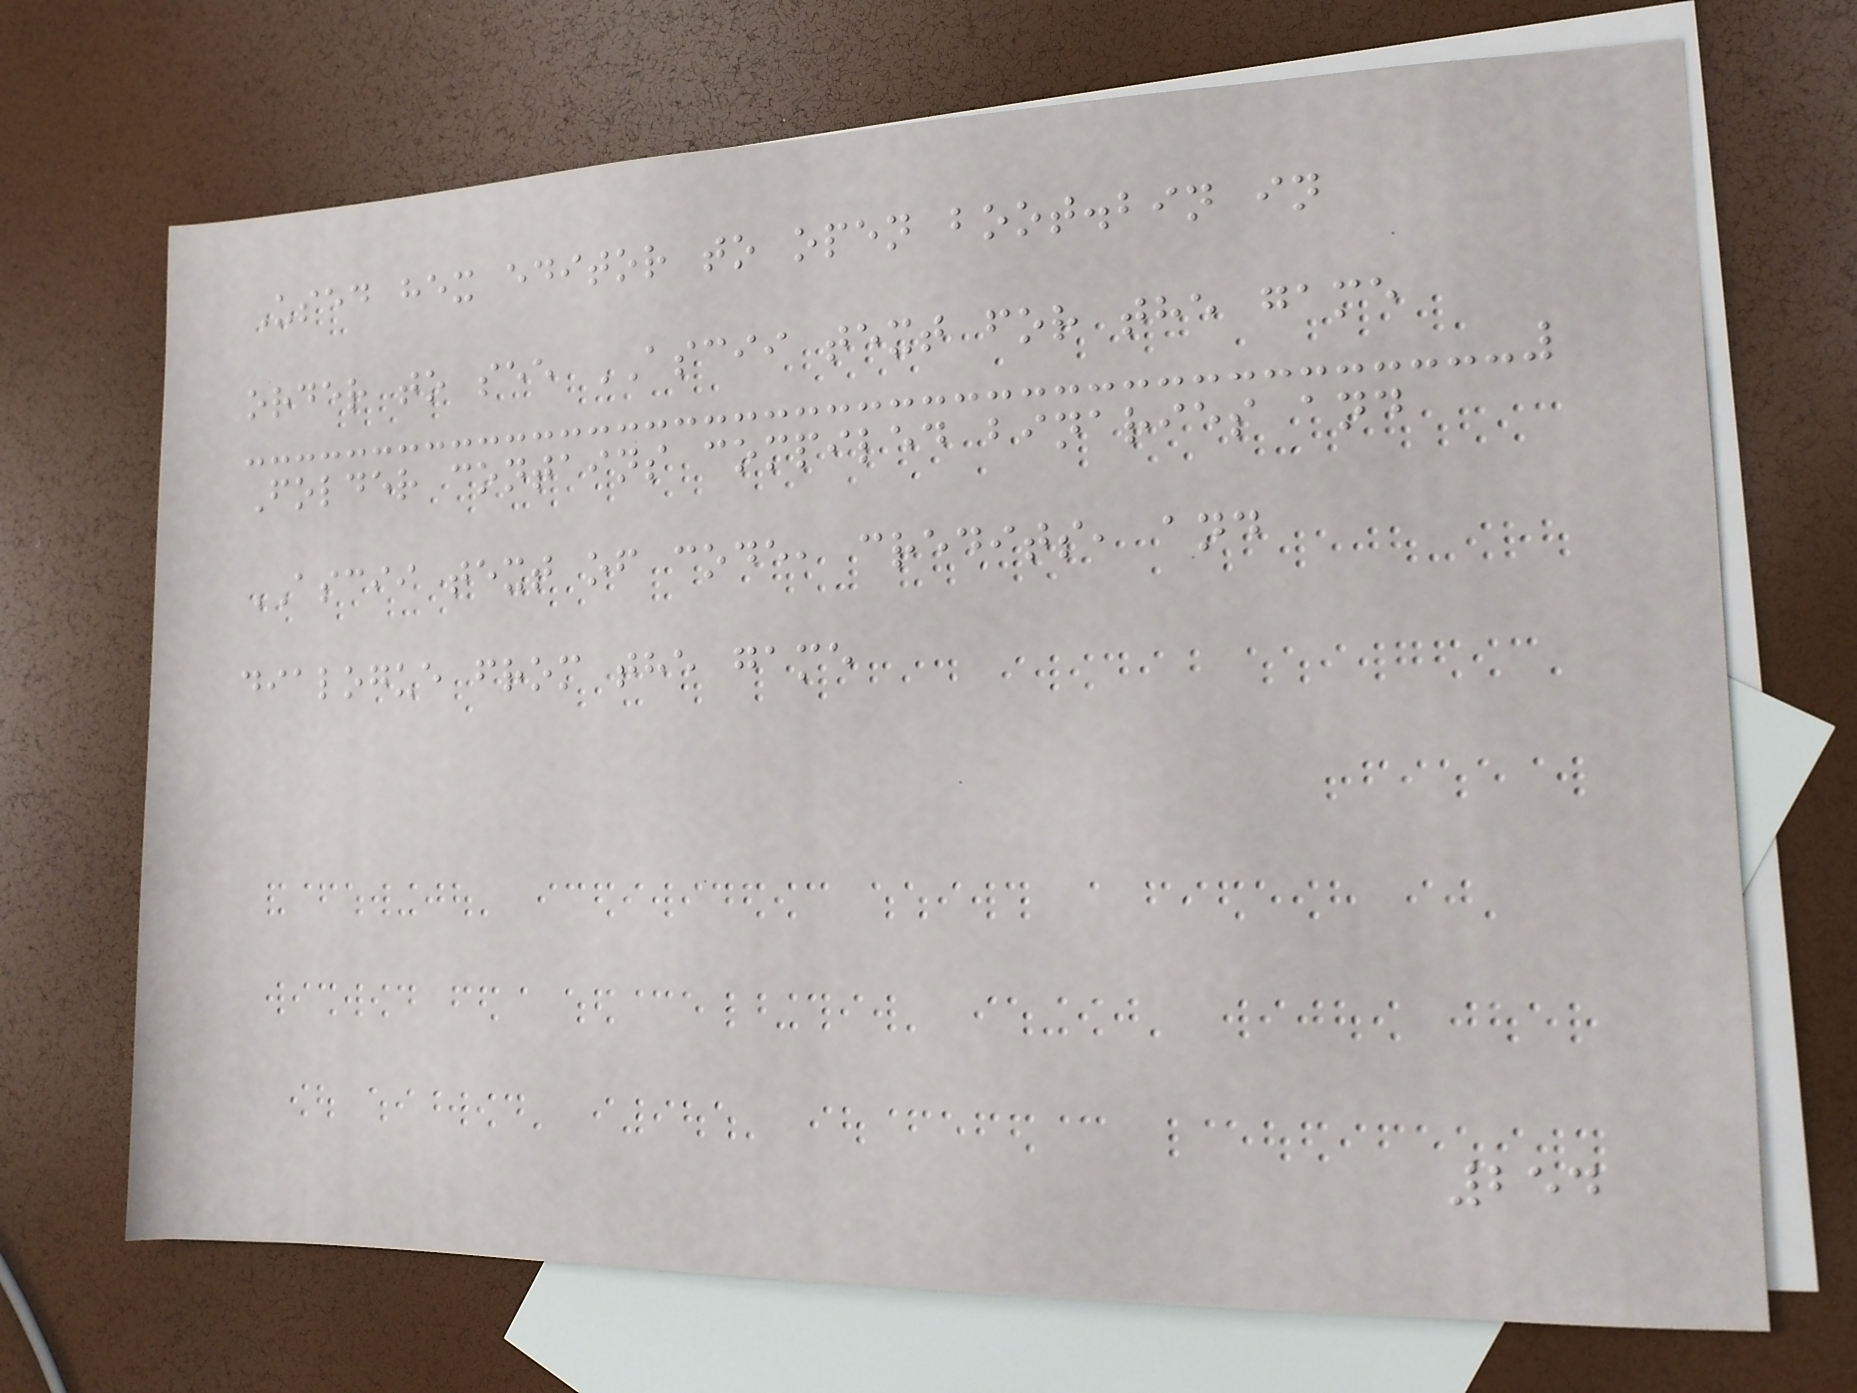Used hex editor to open boot.bin in
order to see ASCII text for the game
Folder contains compiled binaries and
ASCII text of code, credits, and
dialogue from the game
254
